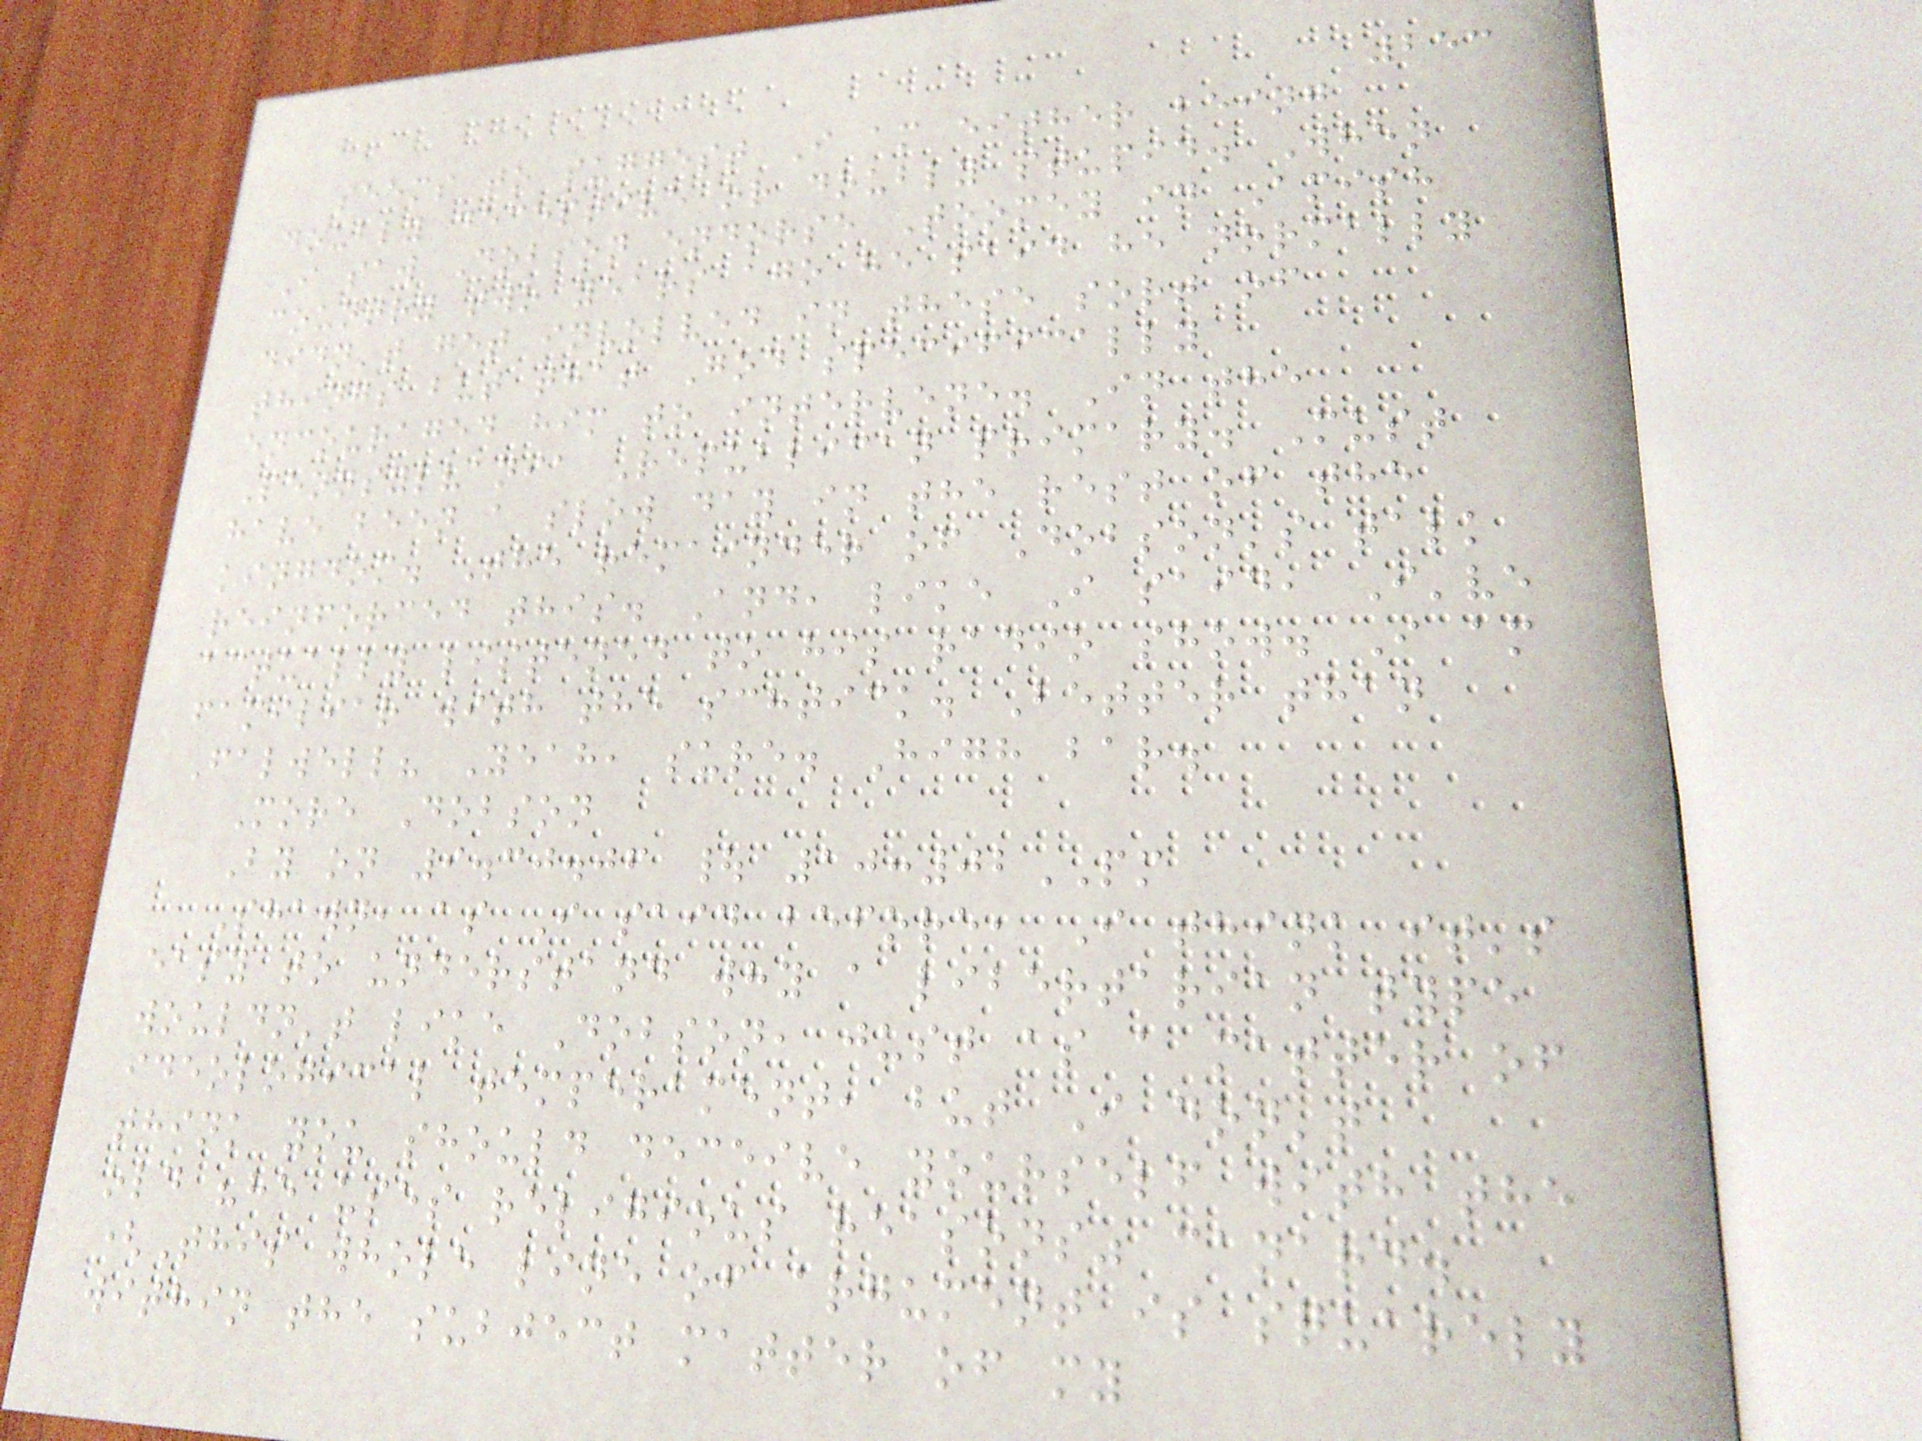253
seems to suggest I am either being
doubly deceptive or doubly stupid. When
I saw Dobson endorse Toomey in Amish
country two years ago he said he normally
didn't get involved in these sort of
things but that God specifically
encouraged him to intervene. In the
Pennsylvania Republican primary. Must
have been a slow day in the rest of the
kingdom. The remainder of Dobson's talk
reinforced this. And, like I said, I've
actually listened to his radio show. I am
familiar with the schtick. Better than
Falwell? Yeah, sure. High bar.
More Dobson
By on 9.30.06 | 10:02PM
Shawn, as I said before, I think it's
easy to understand why a libertarian type
wouldn't like Dobson, just as a matter of
ideological temperament, but I don't
think you should deceive yourself with the
old "he uses religious reasons" canard.
(This whole line of argument is squarely
within the subject matter of my
